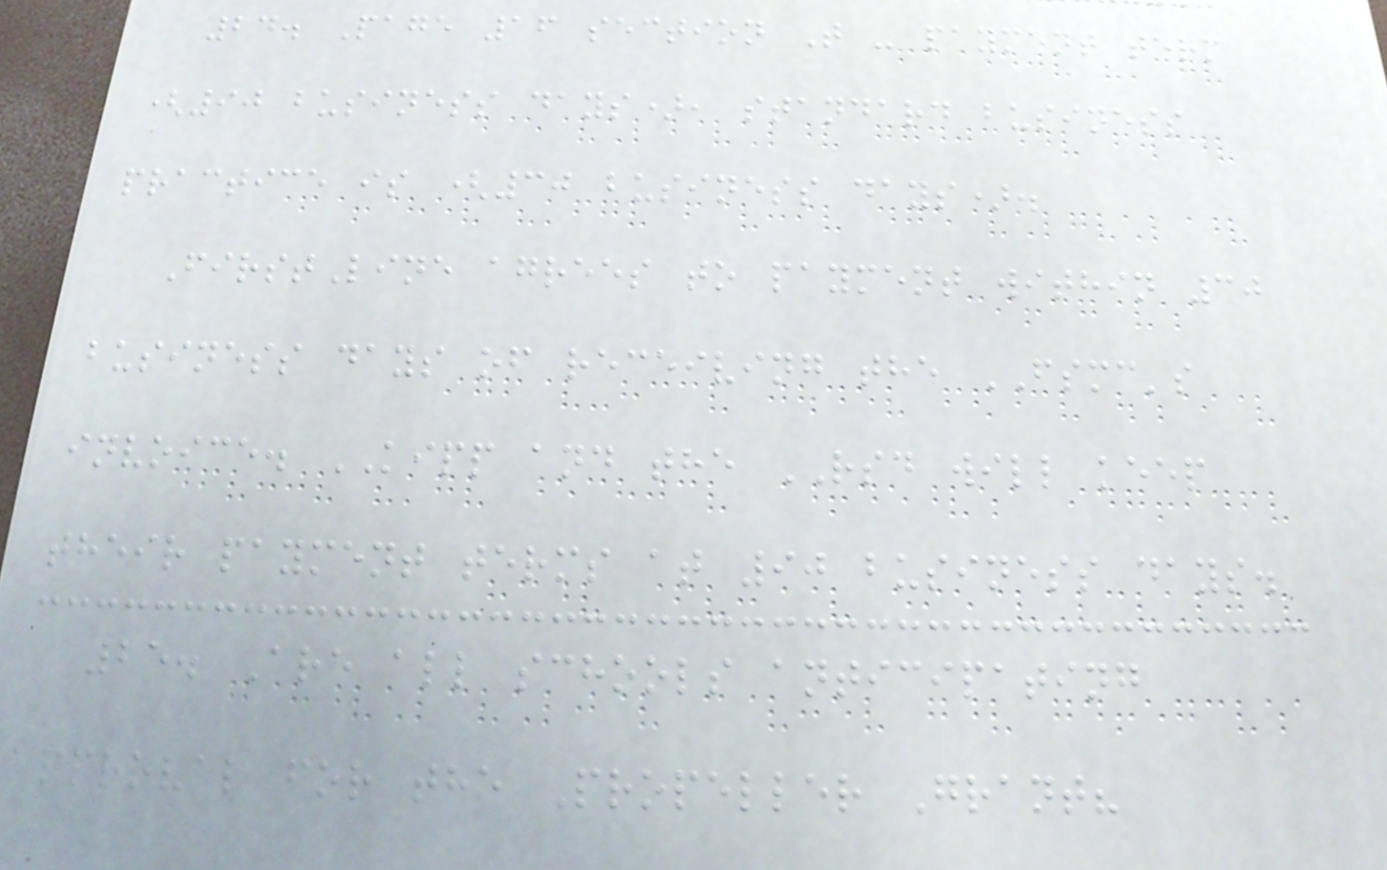24. Page 16 section T - payment term
(90 business days), standard business
practice is (30 business days).
FirstLine agrees to payment within 30
business days of receiving the FSMC's
invoice. KIPP and the RSD will keep
their payment terms at 90 business days.
25. Are all schools anticipating
approval for the Propeller Grant?
